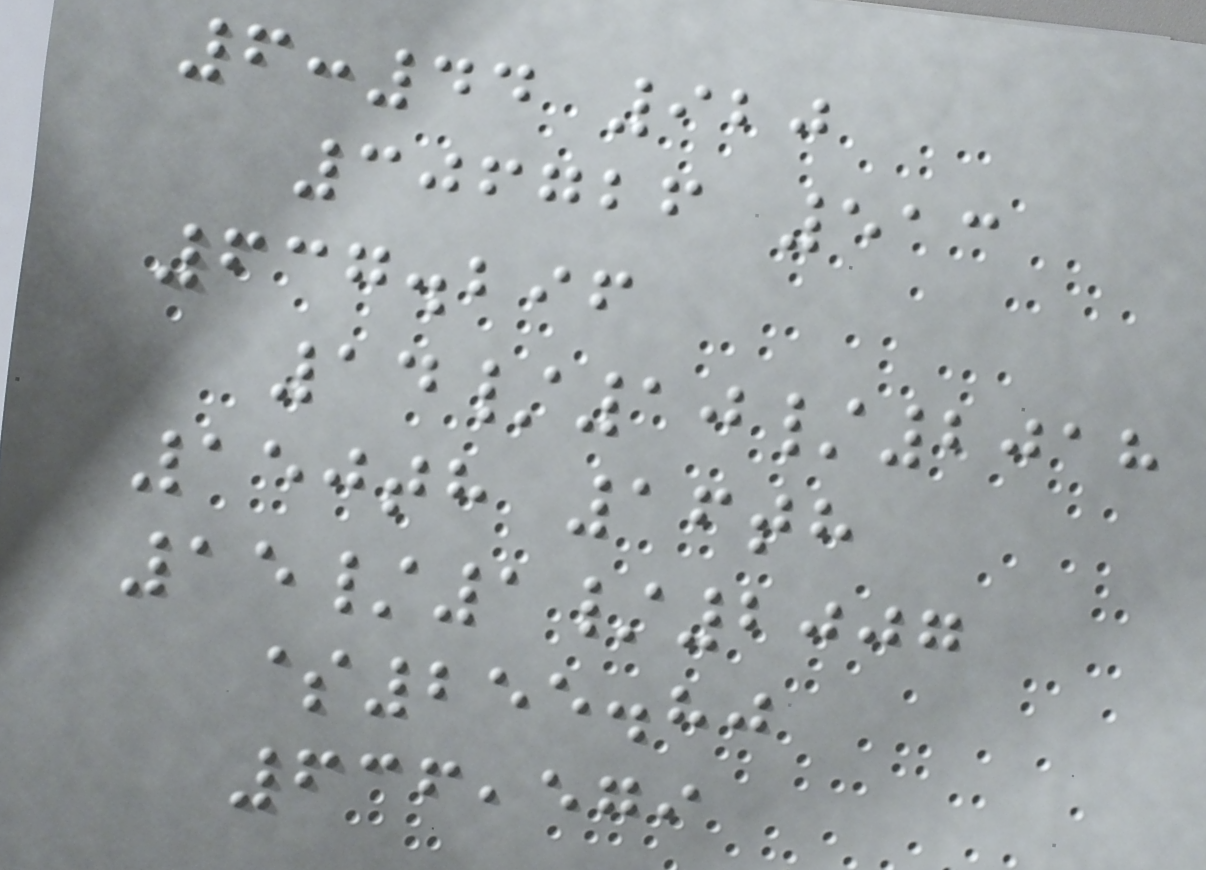6:44 920
306726 513
637.296
14/10/2018
150th 16th
15/1/2007
$255.80
636,579
